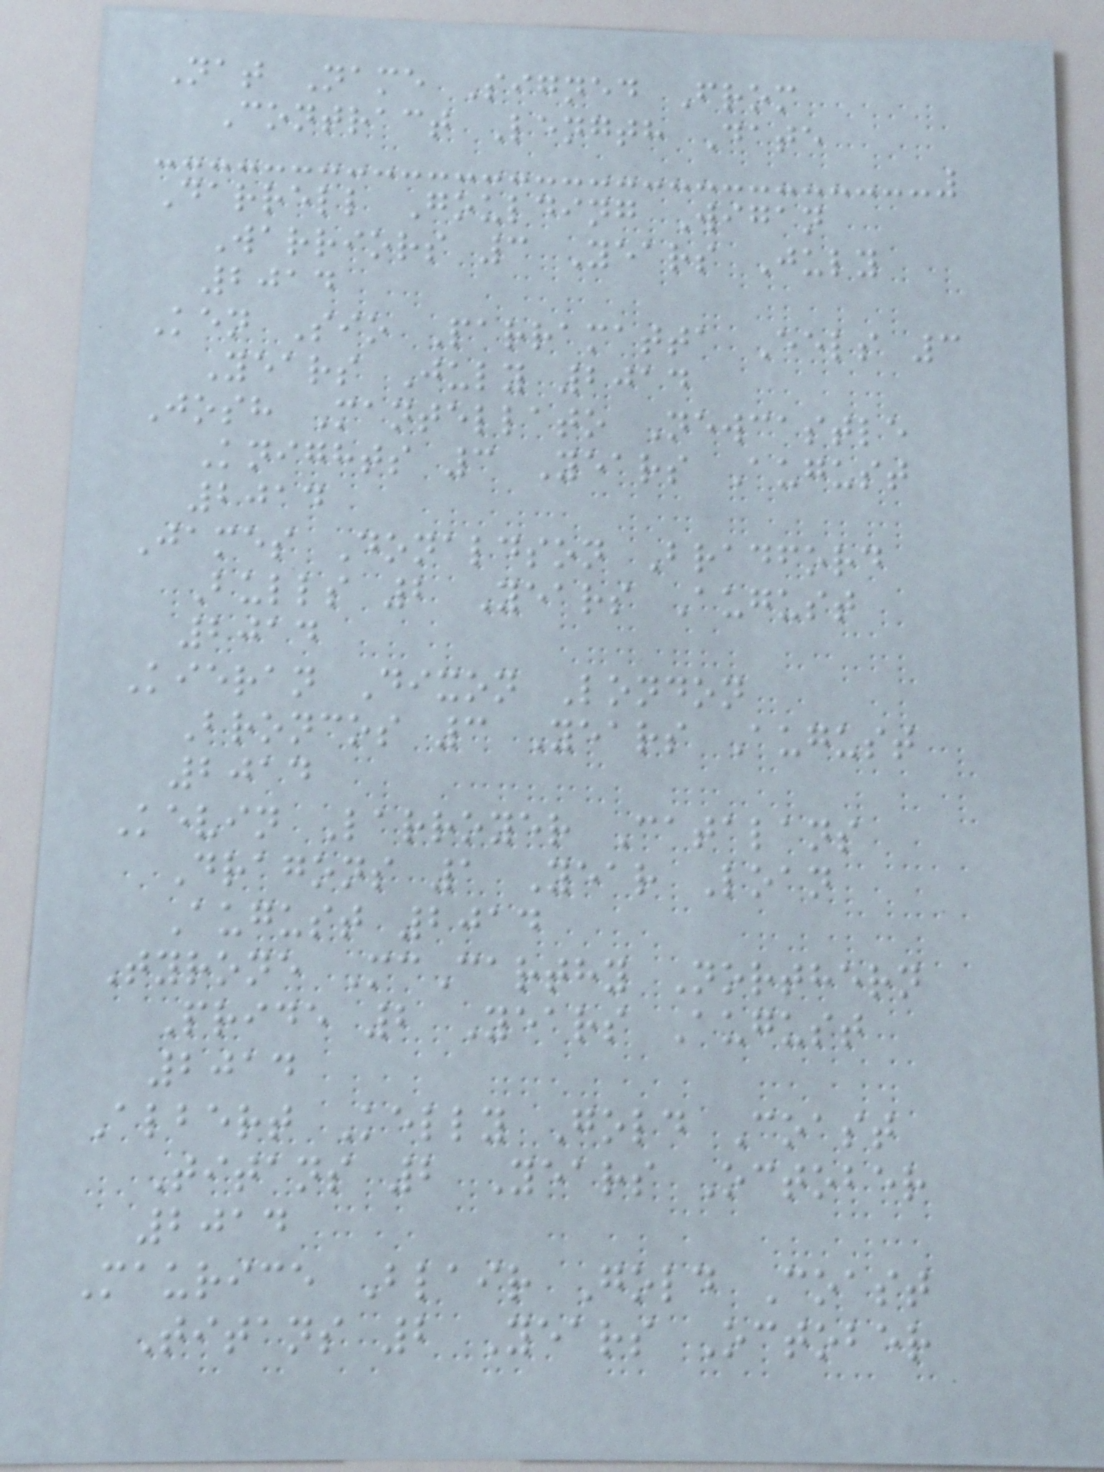Nat Name Signed From
Contract Length Date
Darrell Goulding Wigan
Warriors 3 Years July
2014
Ken Sio Parramatta Eels 3
Years July 2014
Josh Mantellato Newcastle
Knights 3 Years August
2014
James Donaldson Bradford
Bulls 2 Years August
2014
Kieran Dixon London
Broncos 3 Years August
2014
Kevin Larroyer Catalans
Dragons 1 Year Loan
August 2014
Tyrone McCarthy Northern
Pride 2 Years August
2014
Albert Kelly Gold Coast
Titans 2 Years October
2014
Maurice Blair Gold Coast
Titans 2 Years October
